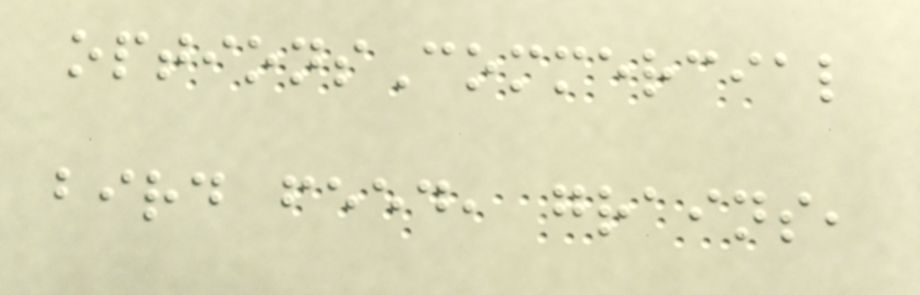optionsCommercial
bird feed, grains,
